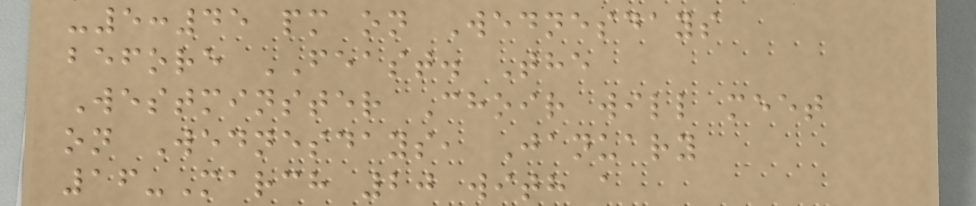-5:45 pm on Wednesdays
before FEAST. The
Westminster Choir will meet
on Wednesdays, January
16-March 20 with a
